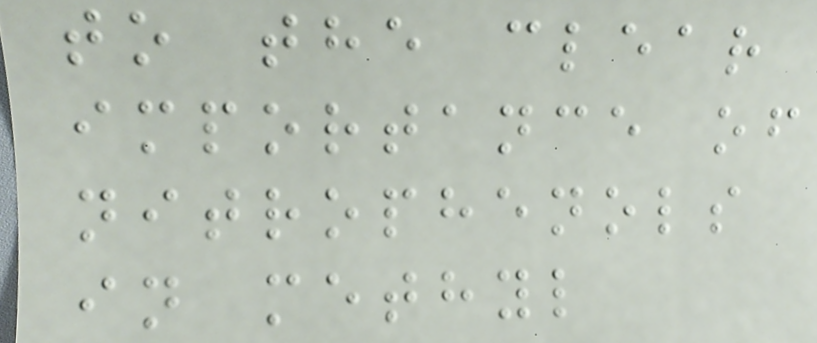to the clear
importance of
nitrophenols
in methyl
